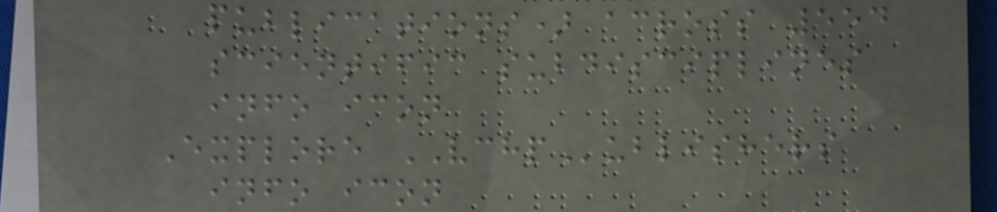publications) across 554
scientific subdisciplines
info icon
Explore VCHPublishers
info icon
